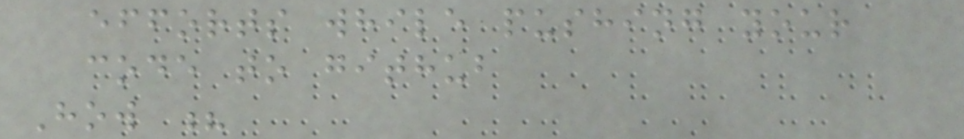efforts while pushing your
code to github
How ?
